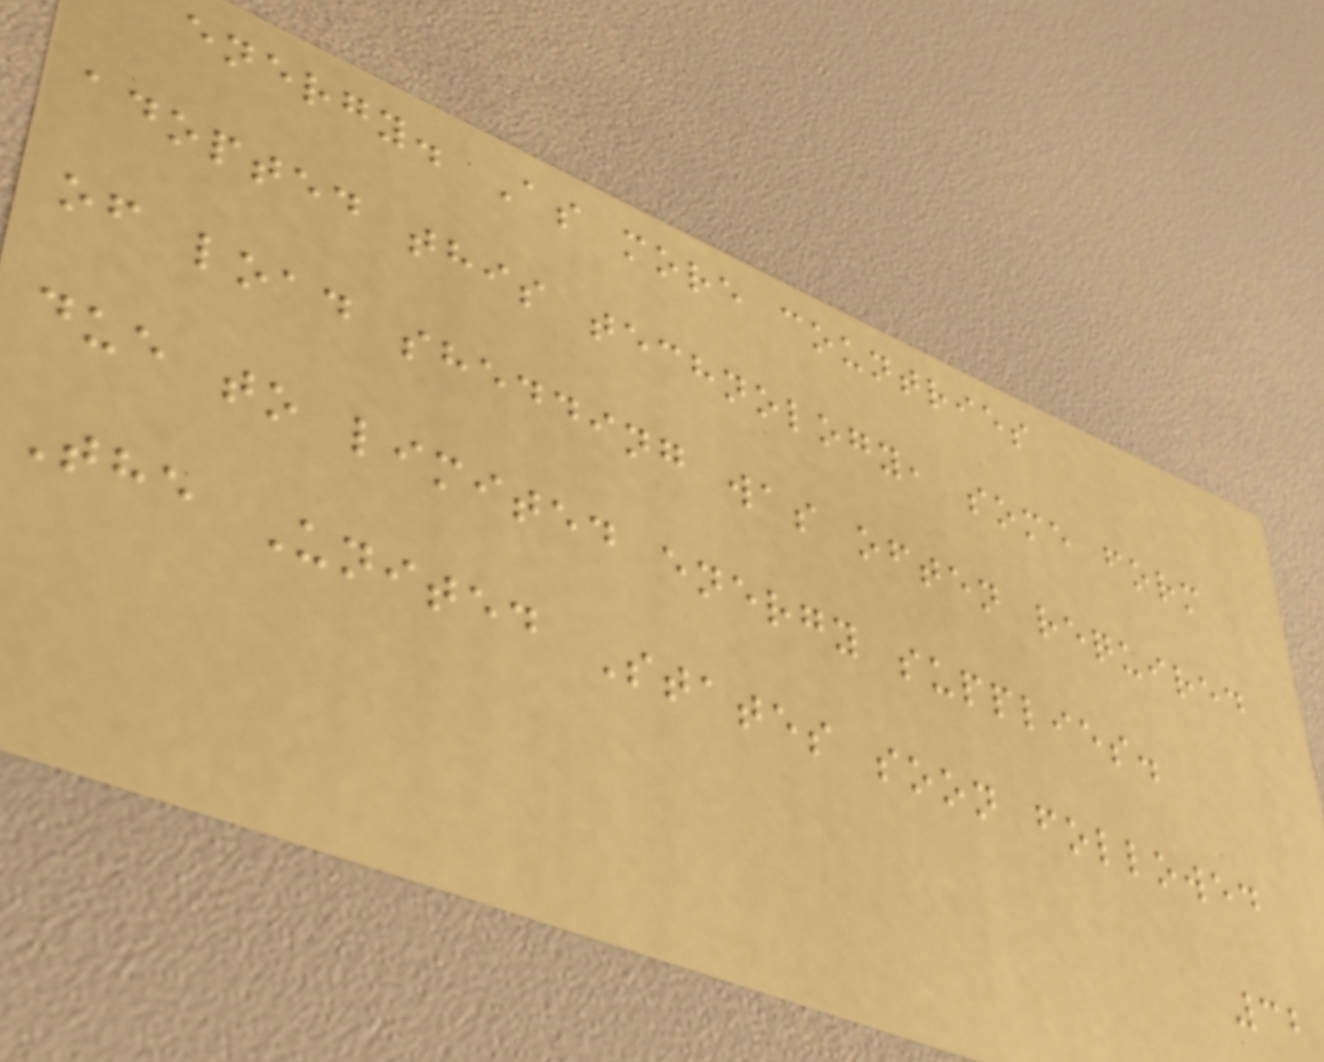energy. As more countries
adopted this technology, some form
of load shedding was often required
due to limited energy supplies.
The United States soon followed
32
